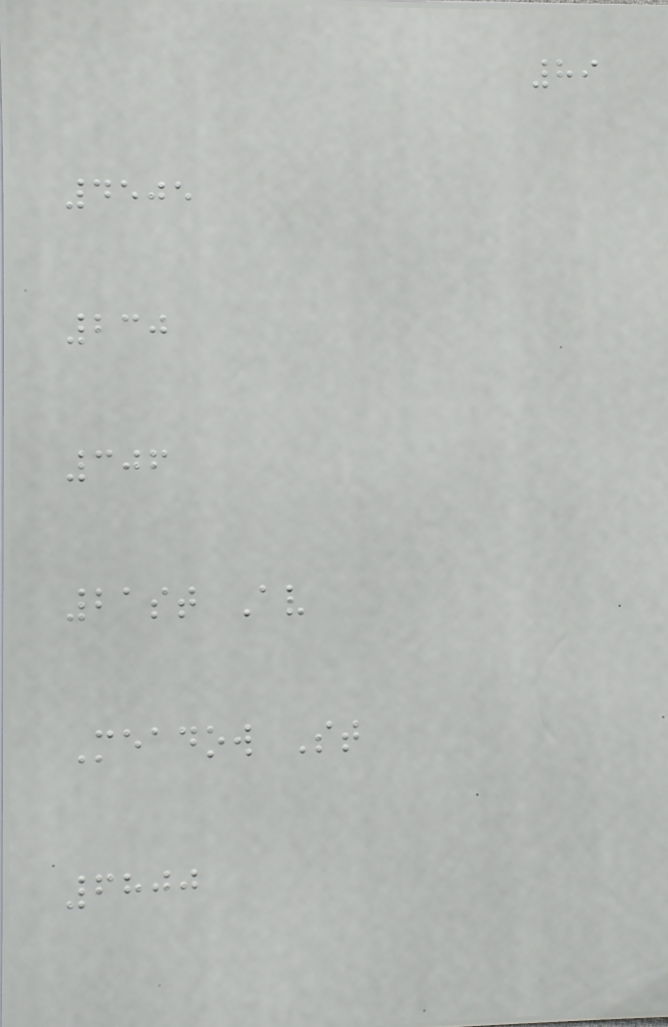89
4505
230
306
21st Av
Meadow St
6800
